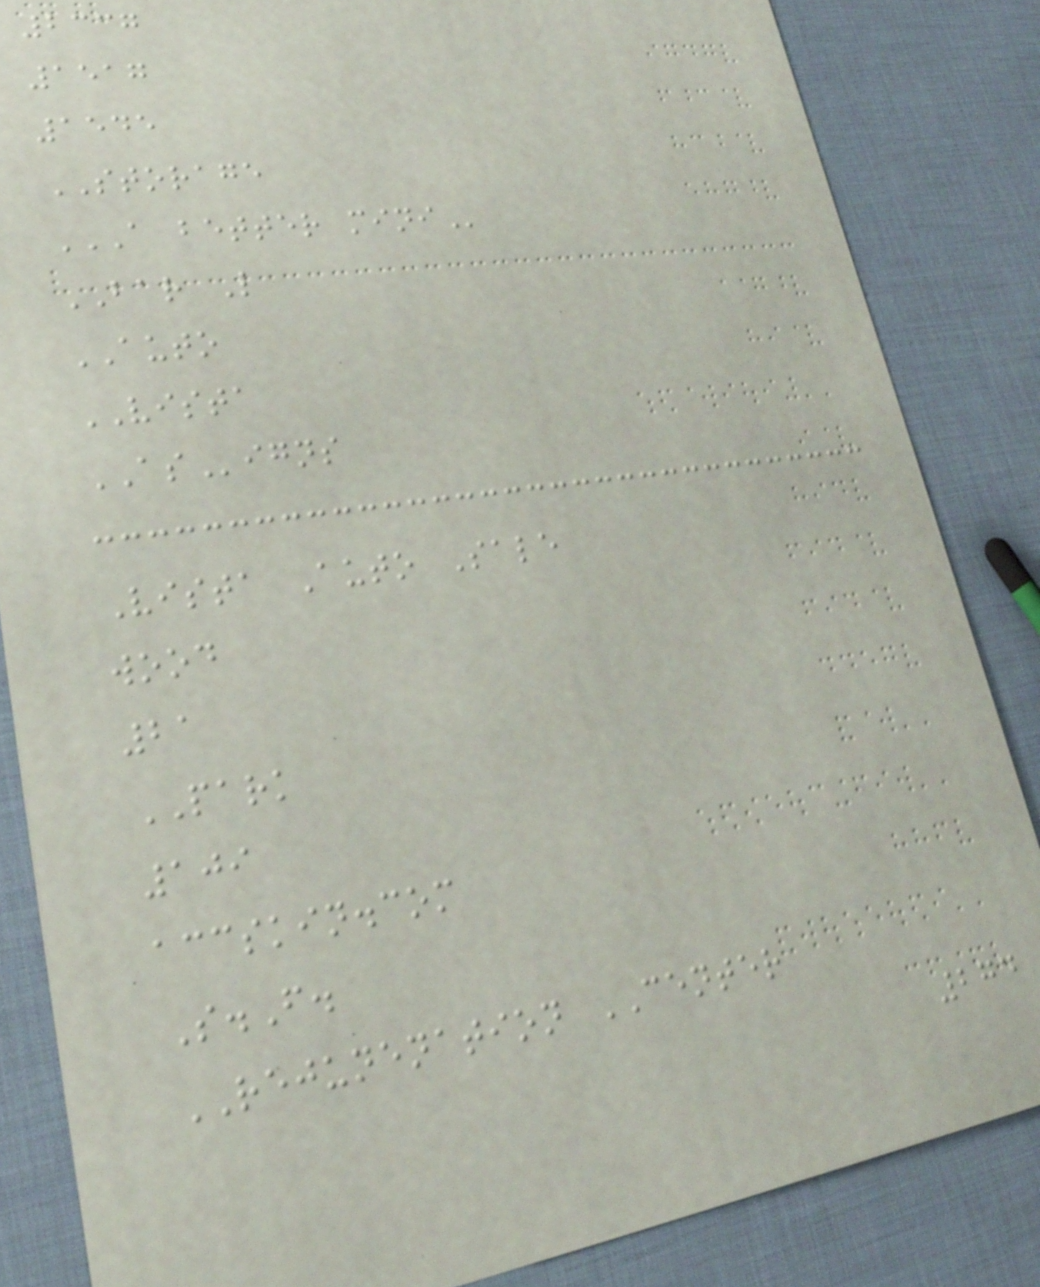2337
1517
1545
STORAGE
A BETTER MINI
BAR L
AUTO
VISTA
ASigns
Vista Auto Sale
wood
21
PARK
109
accskin.com
S.F.
REJUNENATION CENTER
274
